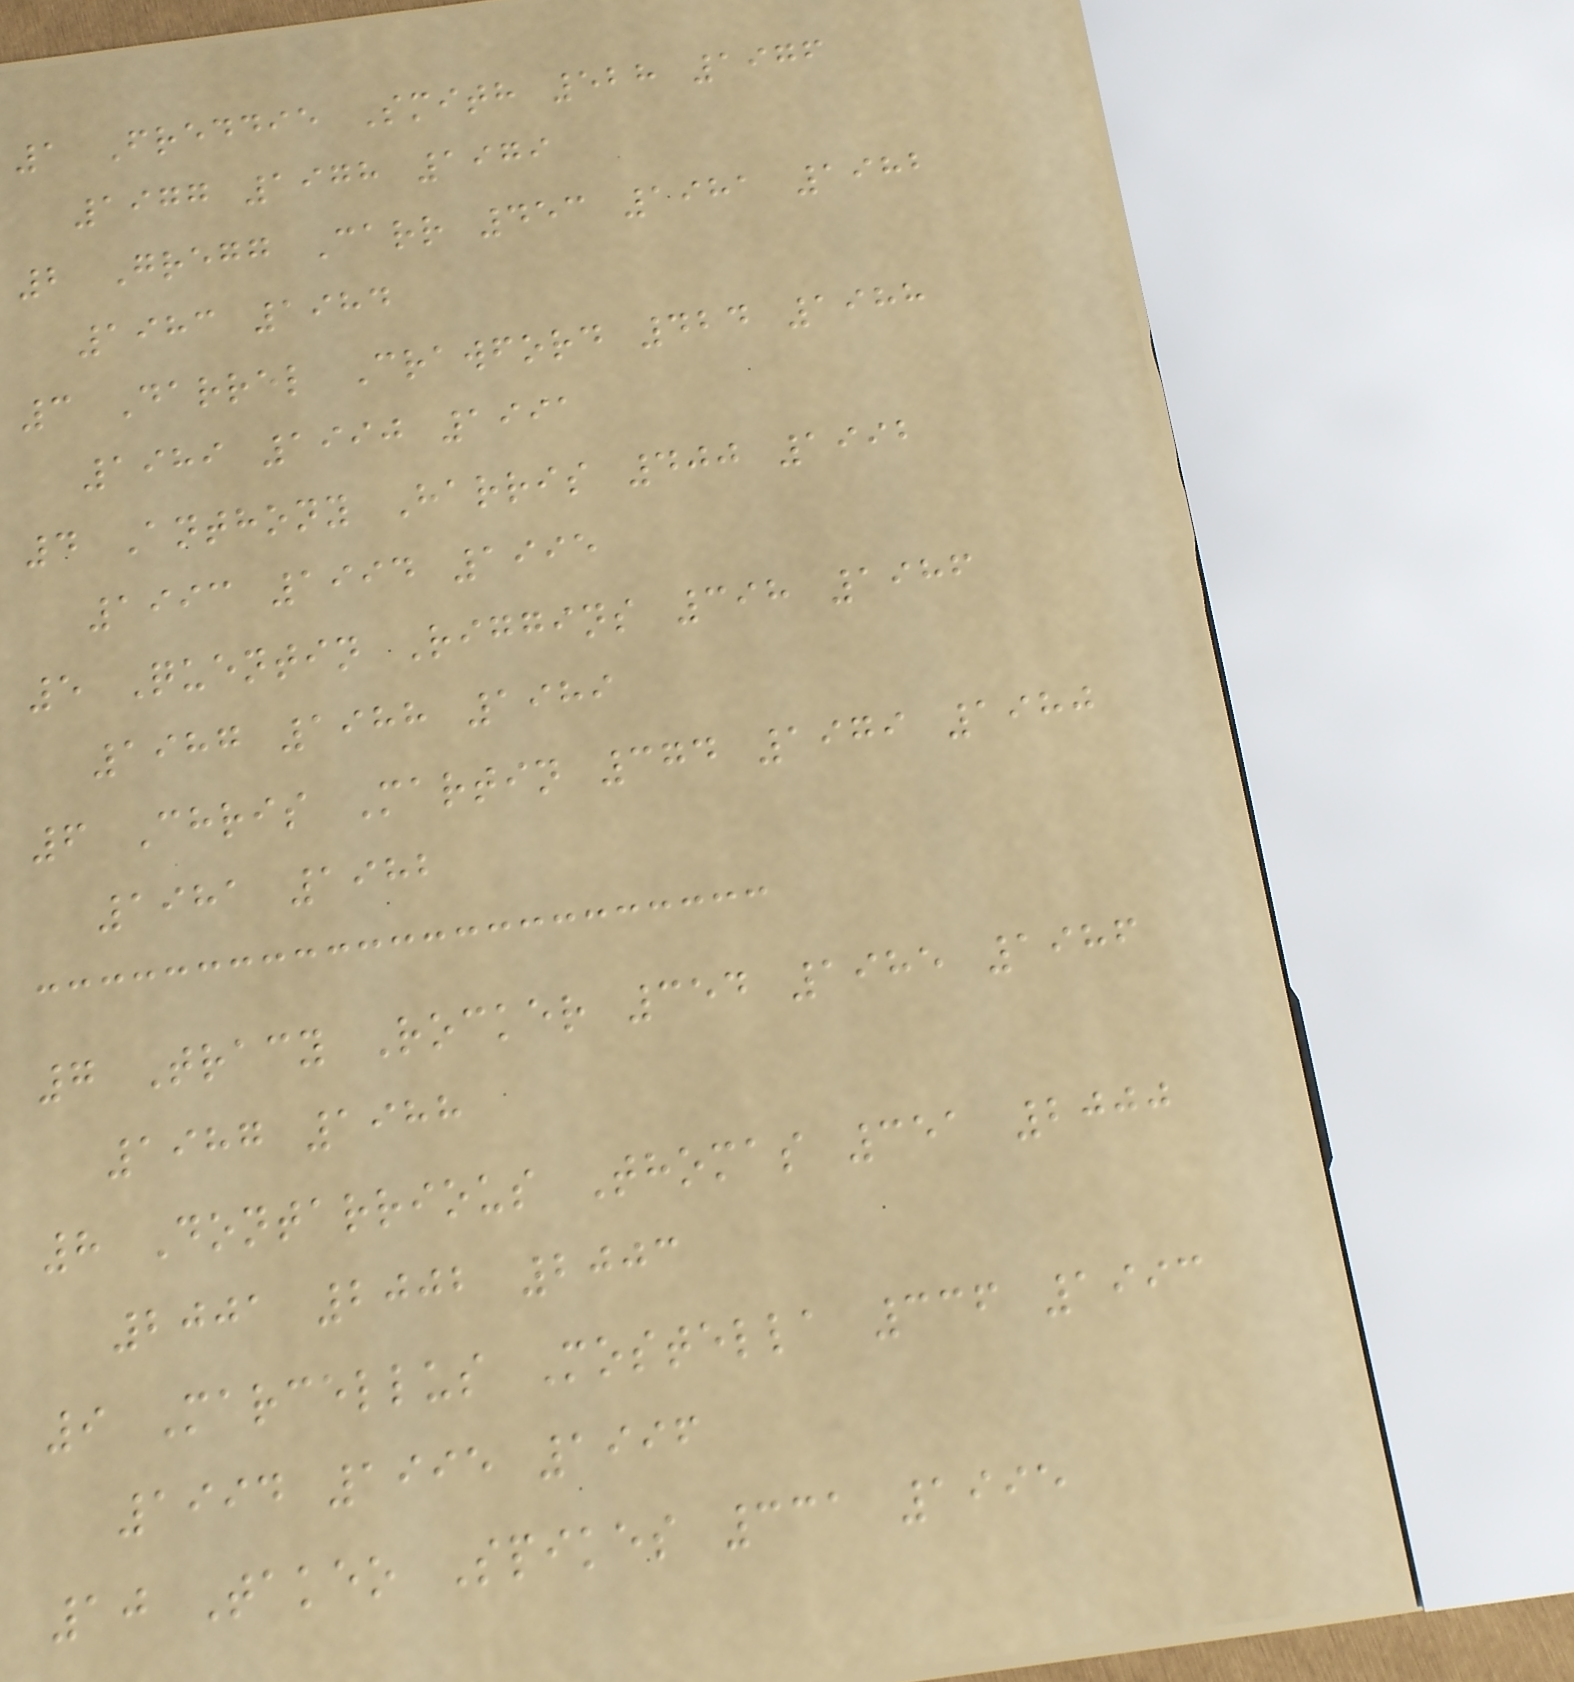1 Freddie Smith 528 1976
1977 1978 1979
2 Gregg Carr 453 1981 1982
1983 1984
3 Darrel Crawford 424 1988
1989 1990 1991
4 Anthony Harris 400 1992
1993 1994 1995
5 Quentin Riggins 398 1986
1987 1988 1989
6 Chris Martin 374 1979 1980
1981 1982
7 Tracy Rocker 354 1985 1986
1987 1988
8 Dontarrious Thomas 351 2000
2001 2002 2003
9 Marcellus Mostella 336 1993
1994 1995 1996
10 Takeo Spikes 331 1995
